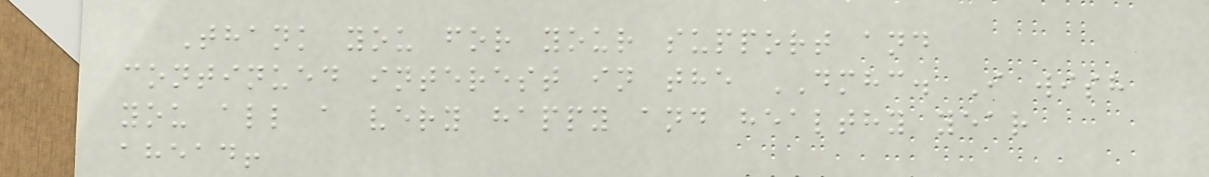Thank you for your support and
continued interest in the DMHC. I wish
you all a very happy and healthy year
ahead!
